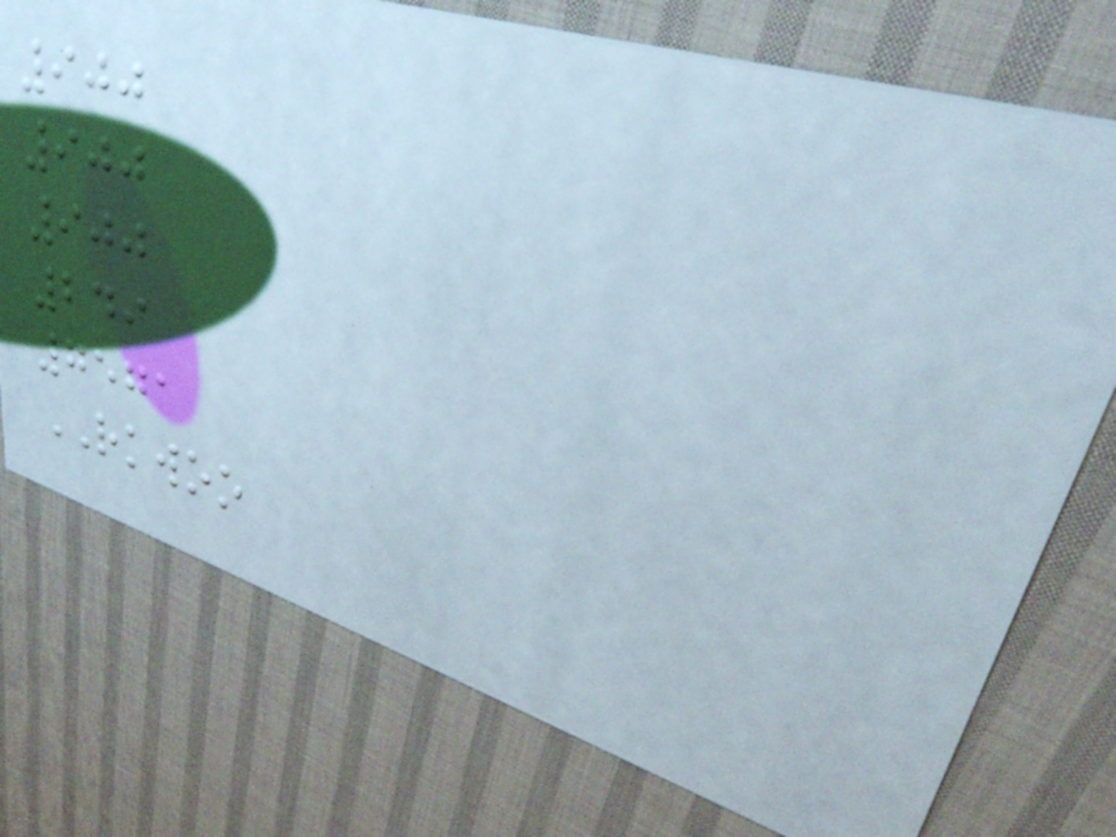900
900
900
249
7571
RKWOO
